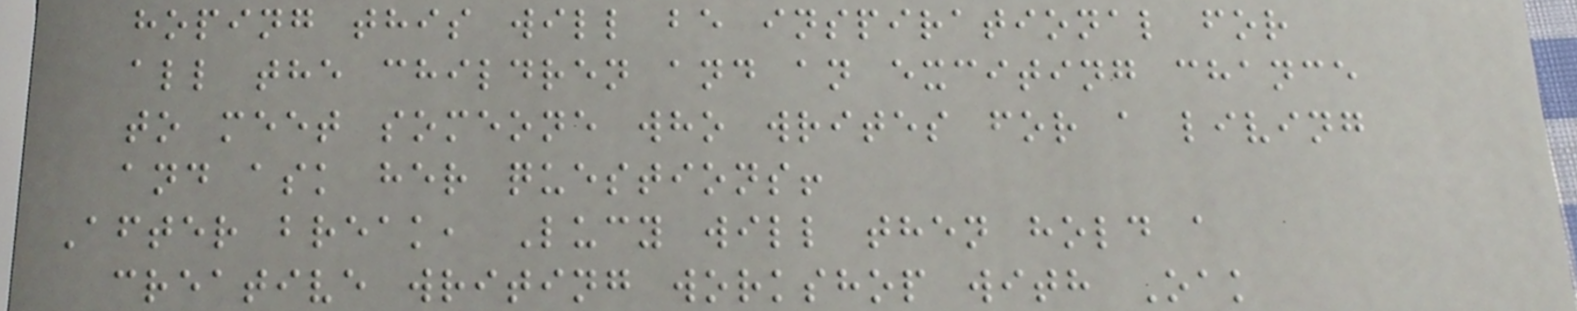hoping this will be inspirational for
all the children and an exciting chance
to meet someone who writes for a living
and ask her questions!
After break, Lucy will then hold a
creative writing workshop with Oak
